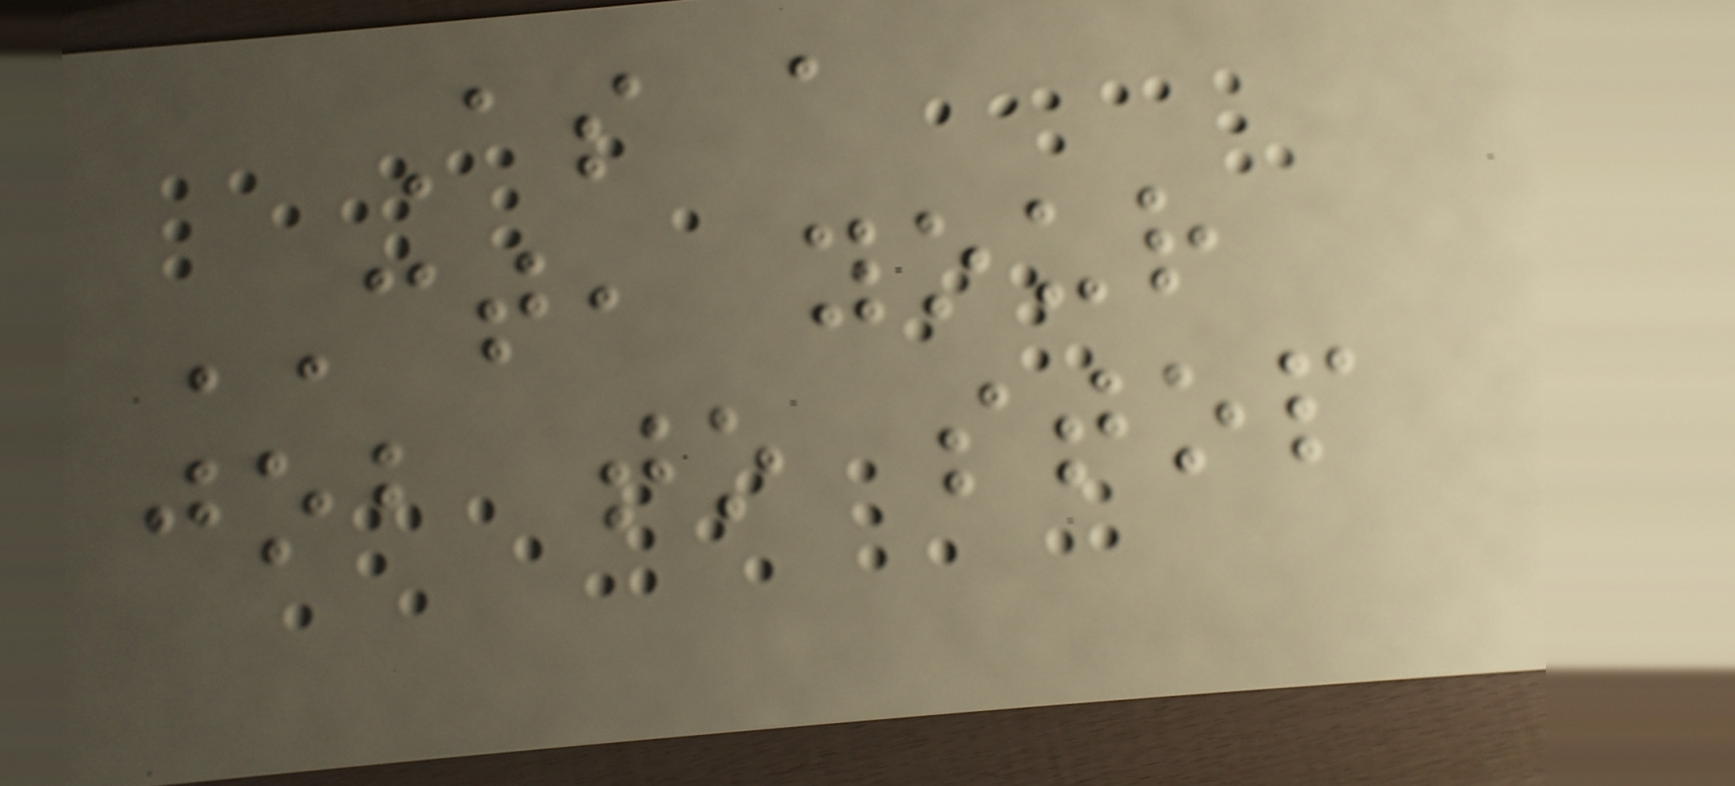As a
CT, your
job to stop
